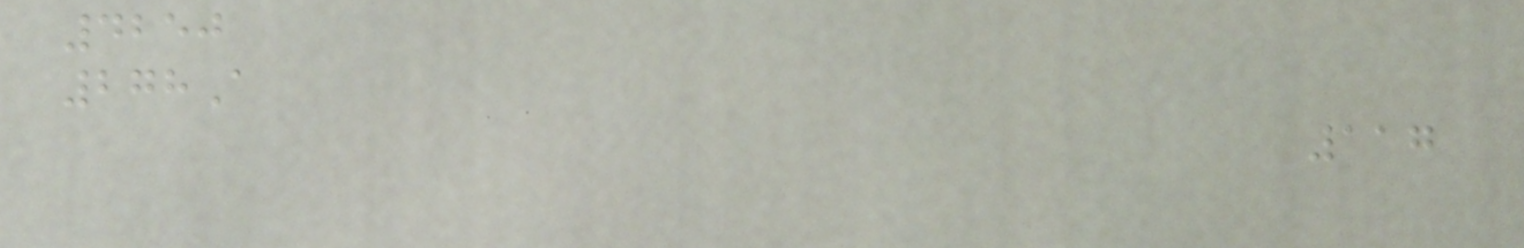4250
278A
117
